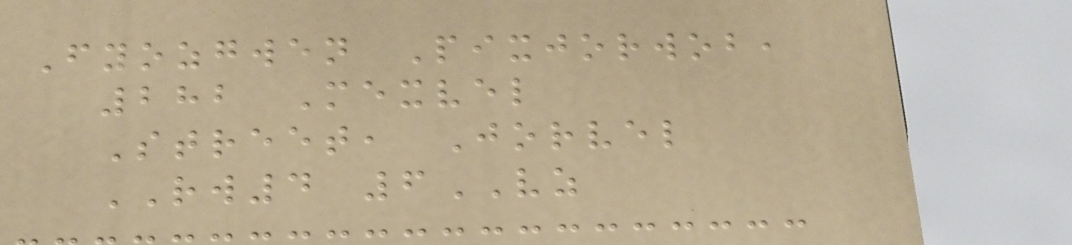Fyozgwen Pixjorwob,
282 Mexvel
Street, Jorvel
RW4 6VZ
